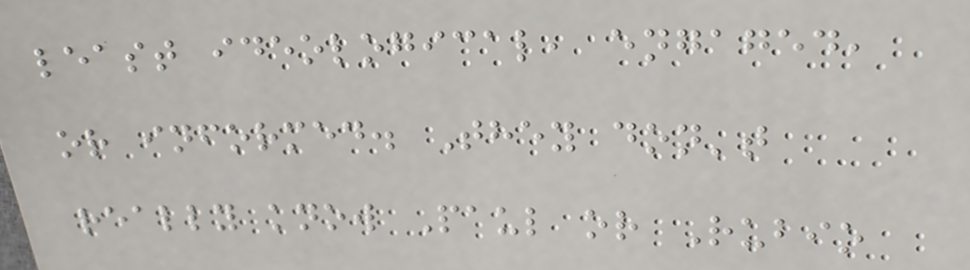least ideological, engaged,
or informed. They don't
really know Paul or Rubio
